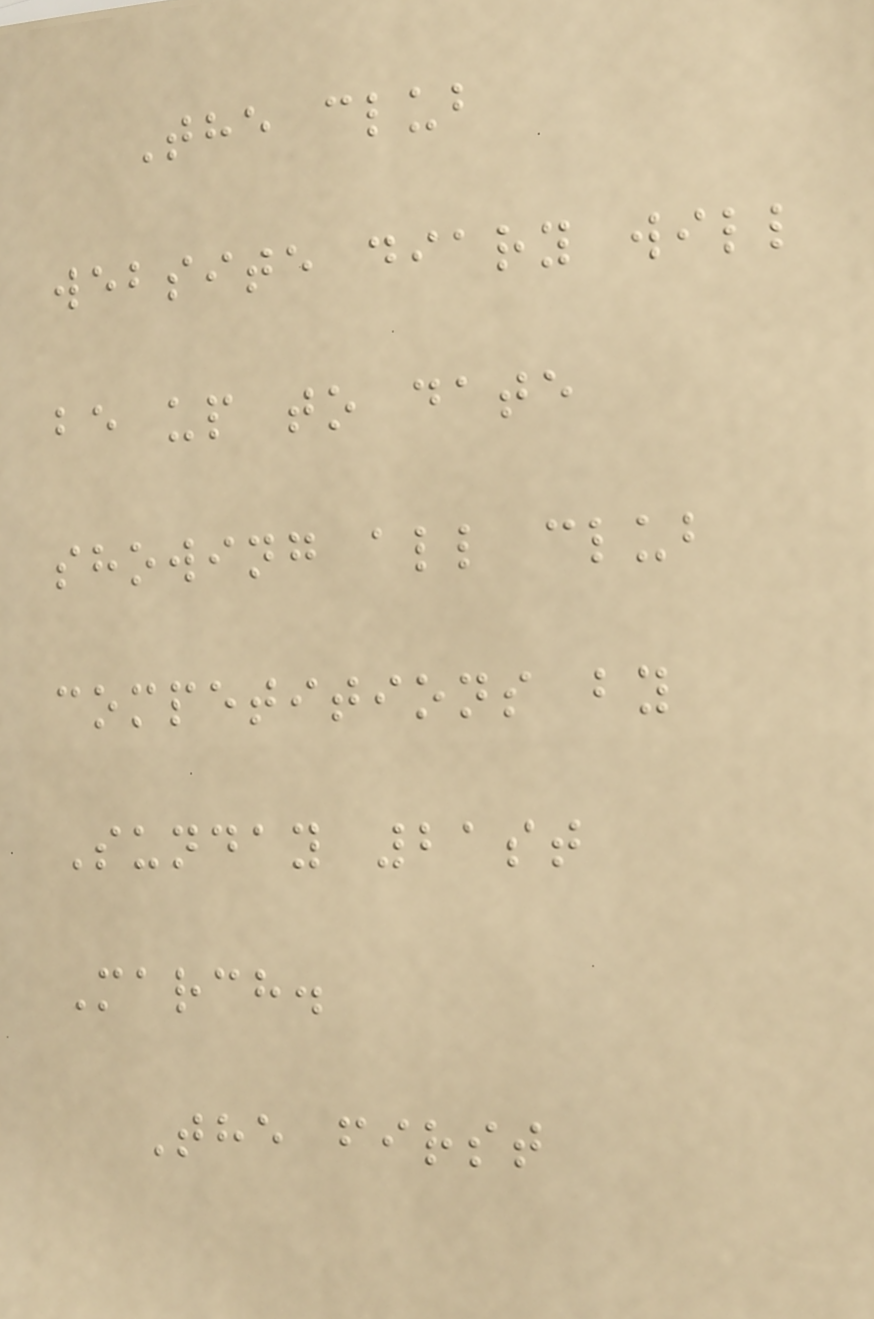The club
website diary will
be up to date
showing all club
competitions by
Sunday 21st
March.
The first
